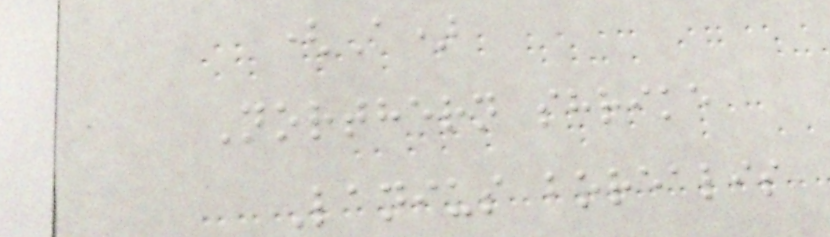(A)
Northern shrike
Lanius borealis
